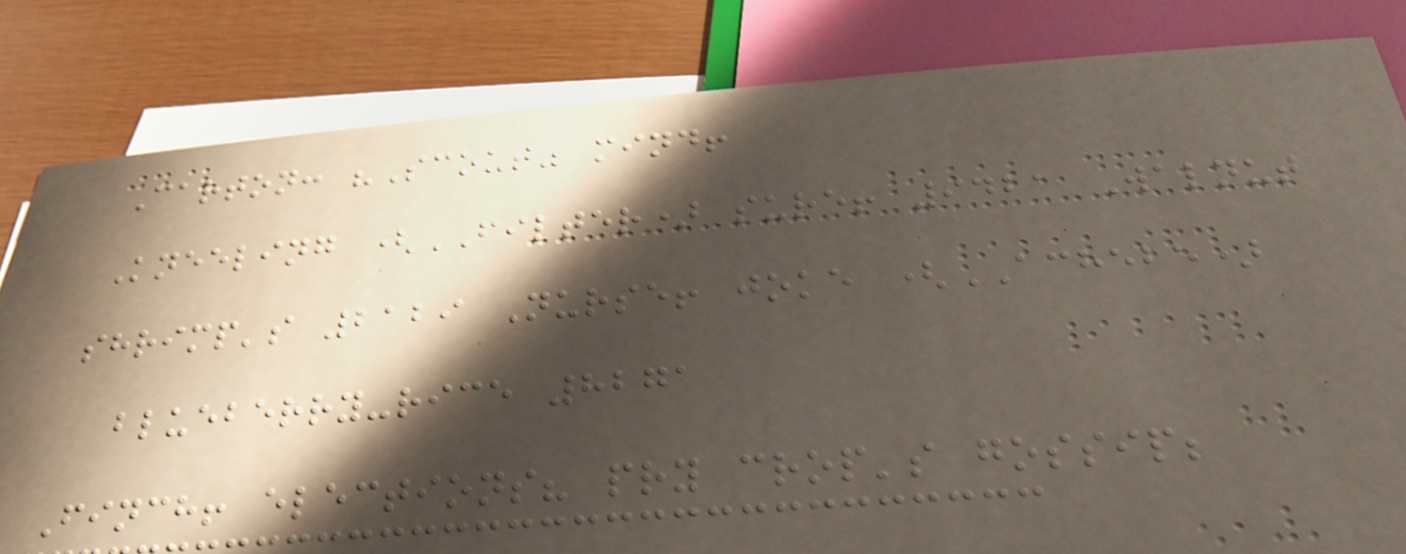Carton: "Scout" mind!
Kneeling (FILTER) sure! 9421 Walnut
shrimp's 2129 Nurse! joke (ACHEBE)
blueberry-rice 8271
Finch! elections? pry crop's gossip;
